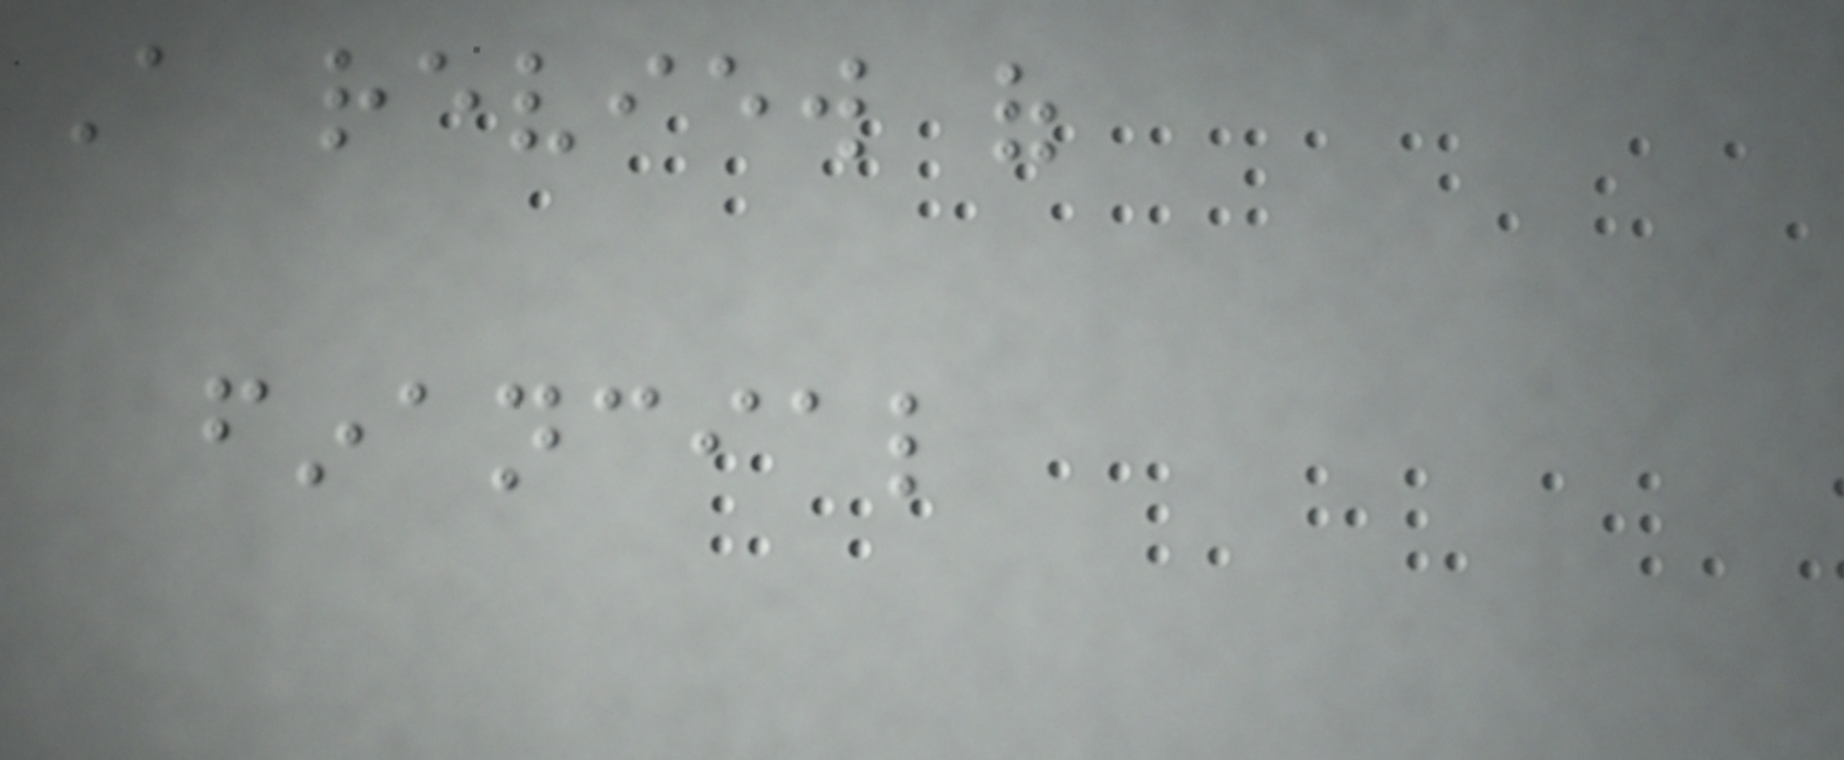A review of
financial
